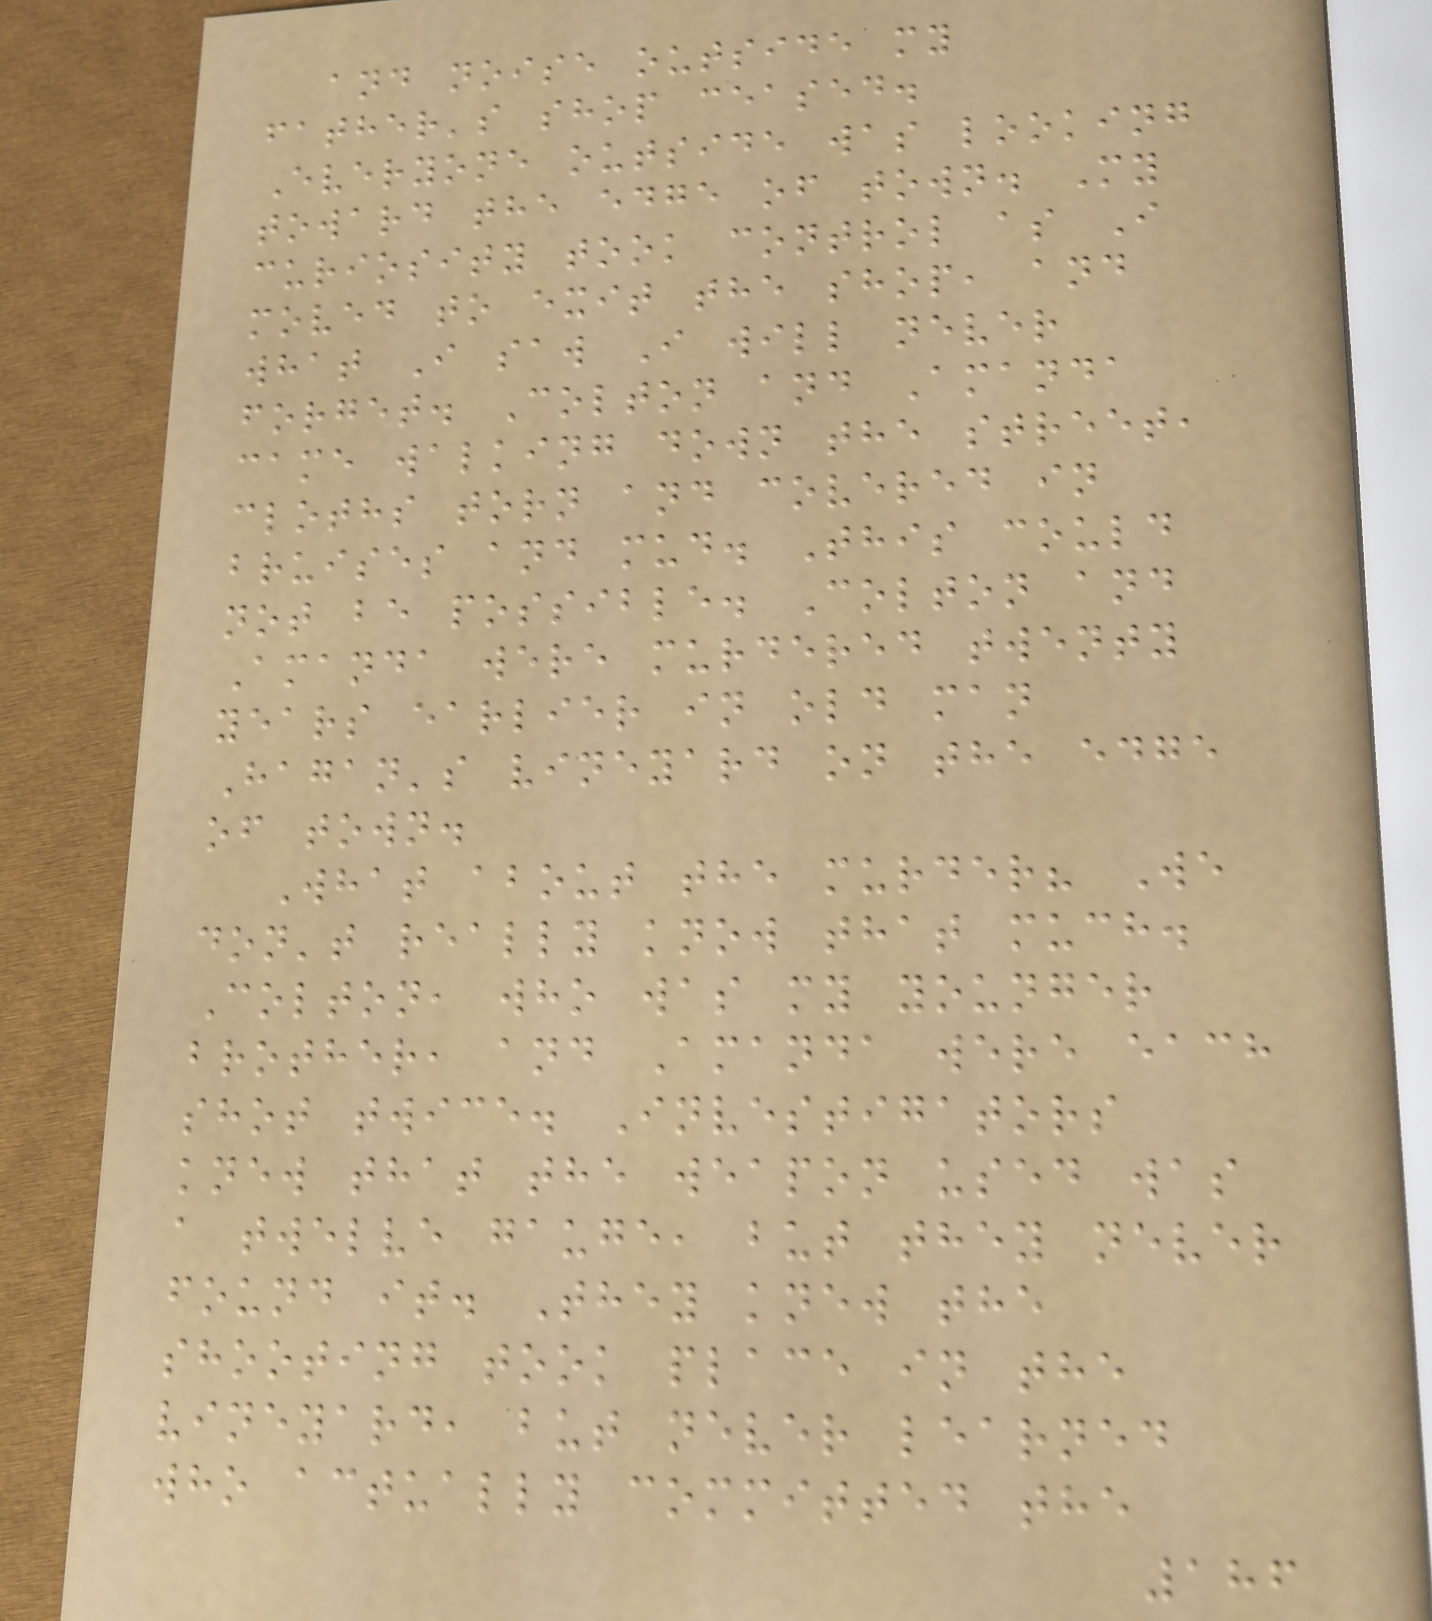and noise outside my
father's shop ceased.
Everyone outside was looking
toward the edge of town. My
curiosity took control as I
moved to exit the shop, and
what I saw I will never
forget. Colton and Amanda
came walking down the street,
cloths torn and covered in
bruises and mud. This could
not be possible. Colton and
Amanda were murdered twenty
years earlier in old man
Hagan's vineyard on the edge
of town.
What about the murder? We
don't really know that much.
Colton, who was my younger
brother, and Amanda were each
shot twice. Investigators
knew that the weapon used was
a twelve gauge, but they never
found it. They knew the
shooting took place in the
vineyard, but never learned
who actually committed the
186
